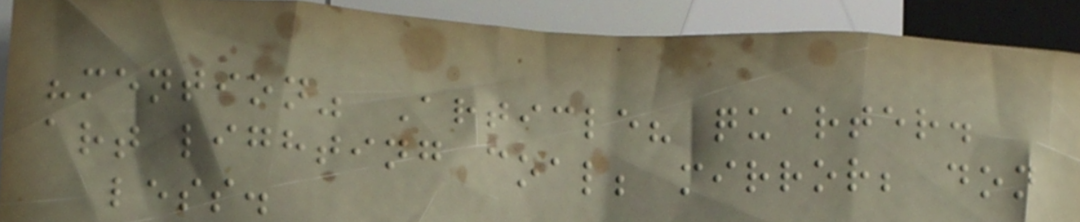"mention" Article? quarter.
art lighting coal; mirror; don
less.
